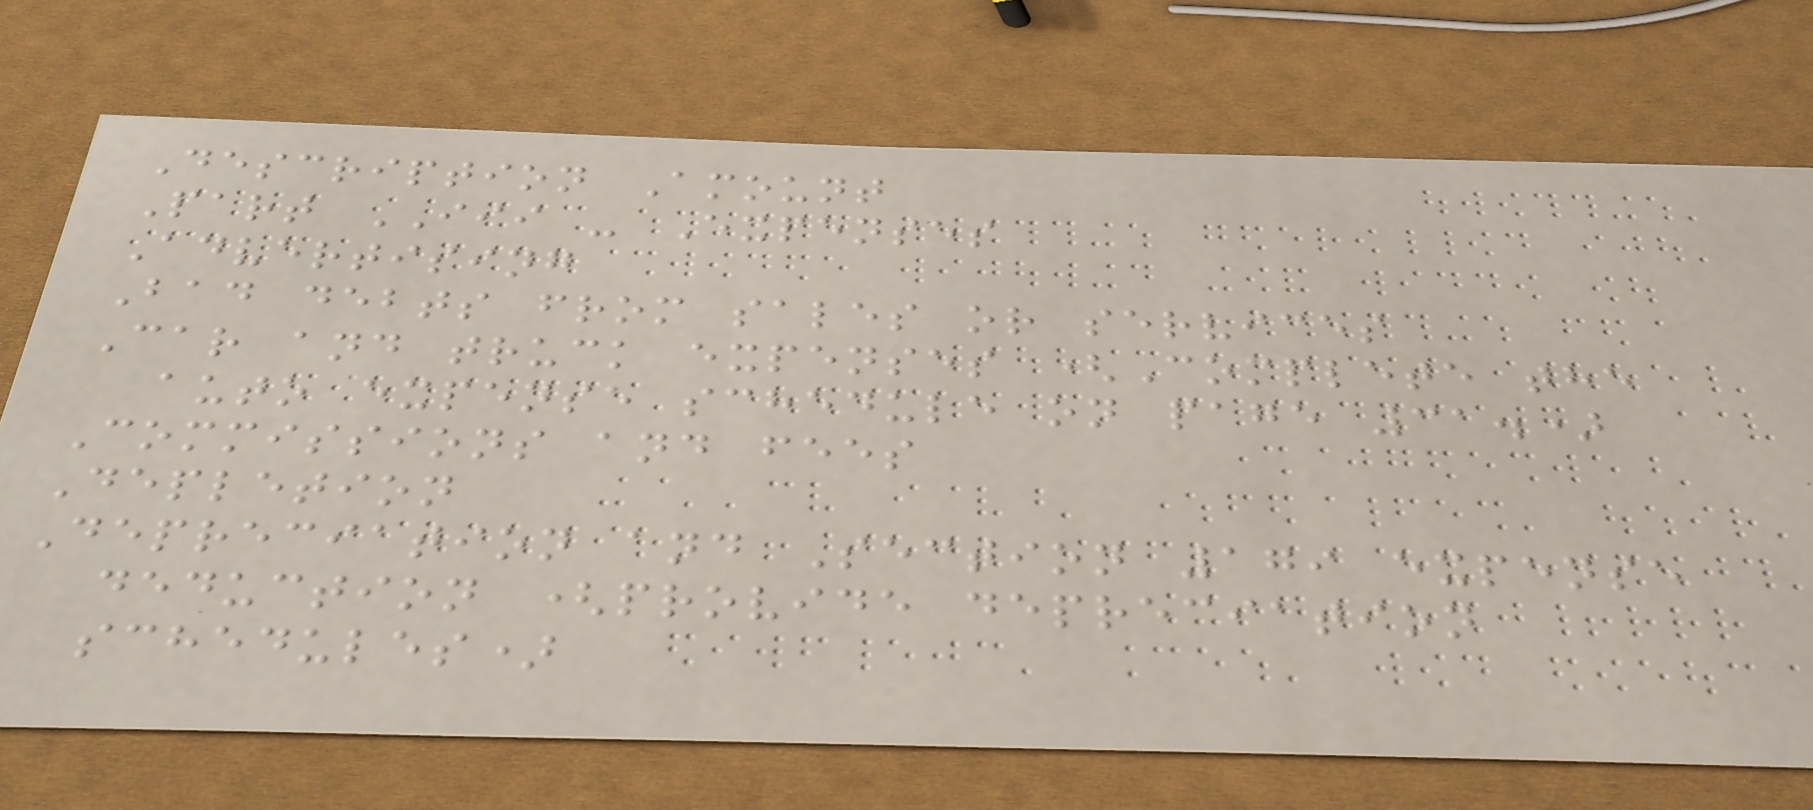Description Amount
Part III - Expenses
Advertising
Bad debts from sales or services
Car and truck expenses (Complete the
auto expense schedule on page 31.)
Commissions and fees
Depletion
Depreciation and Section 179 expense
deduction (provide depreciation
schedules)
